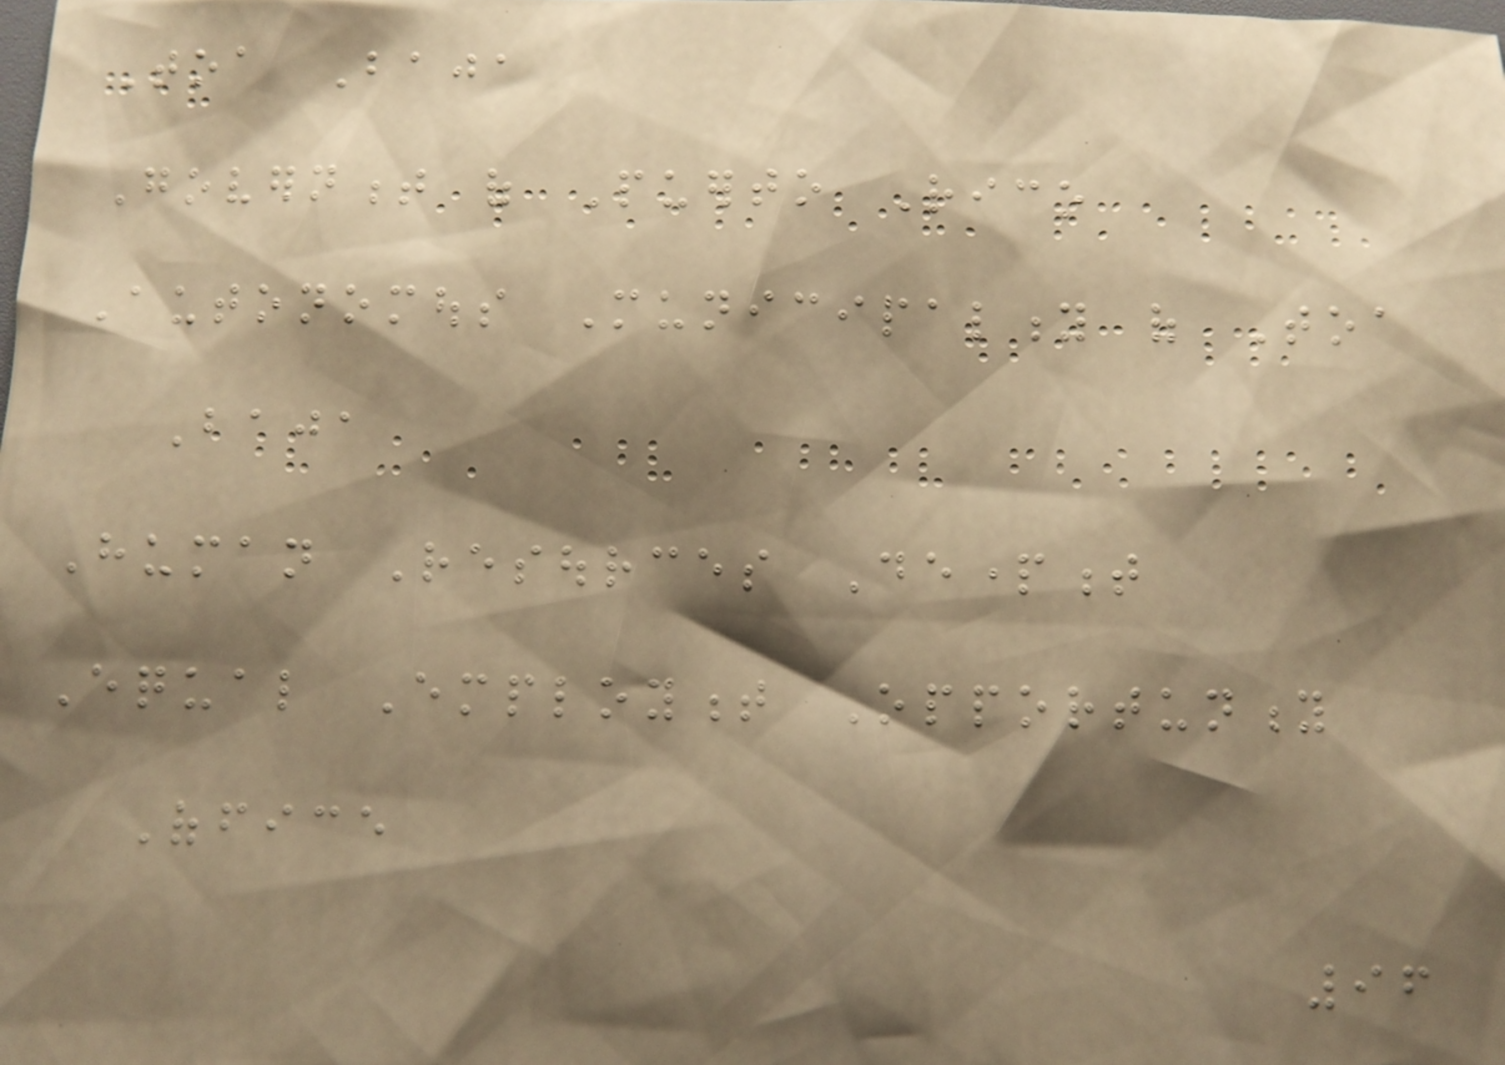Toa Baja
Government of Puerto Rico
Autonomous Municipality of Toa
Baja
Human Resources Department
Equal Employment Opportunity
Office
96
